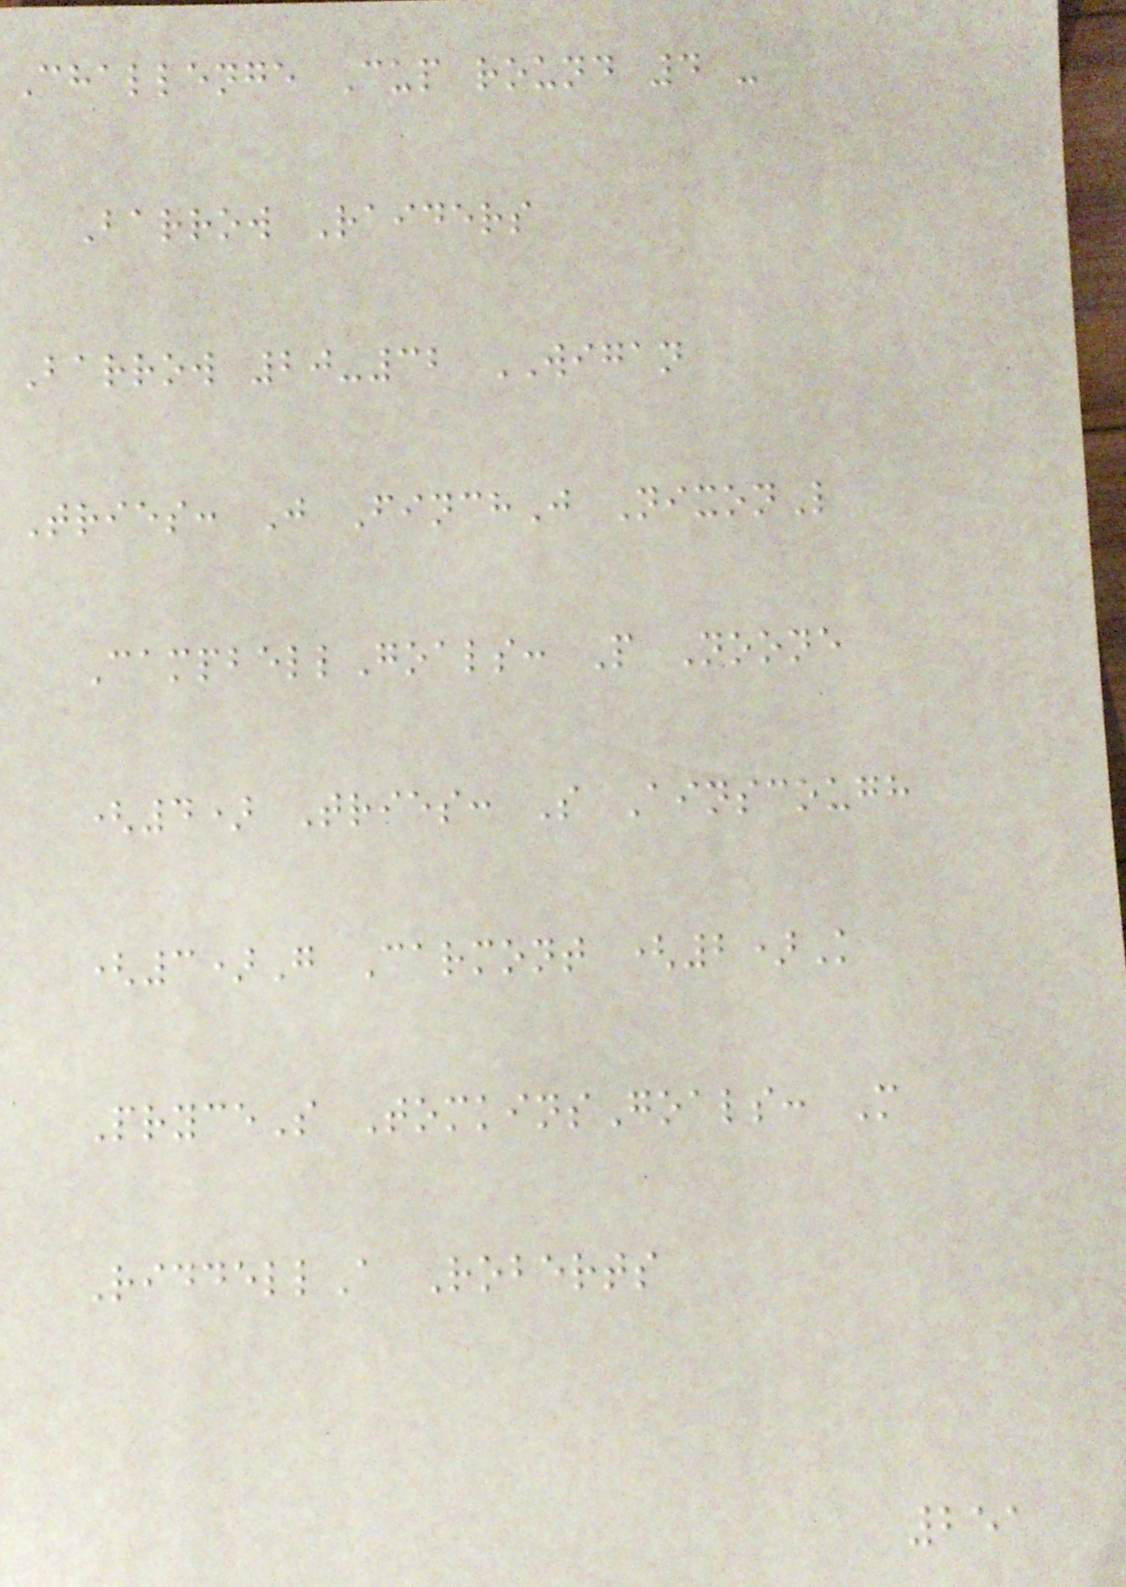Challenge Cup round 4 -
Barrow Raiders
Barrow 20-32 WIGAN
Tries: J FinchJ NixonL
CampbellGoals: P Noone
(4) Tries: S Ainscough
(3)G Carmont (2)K
PryceS TomkinsGoals: M
RiddellA Roberts
251
